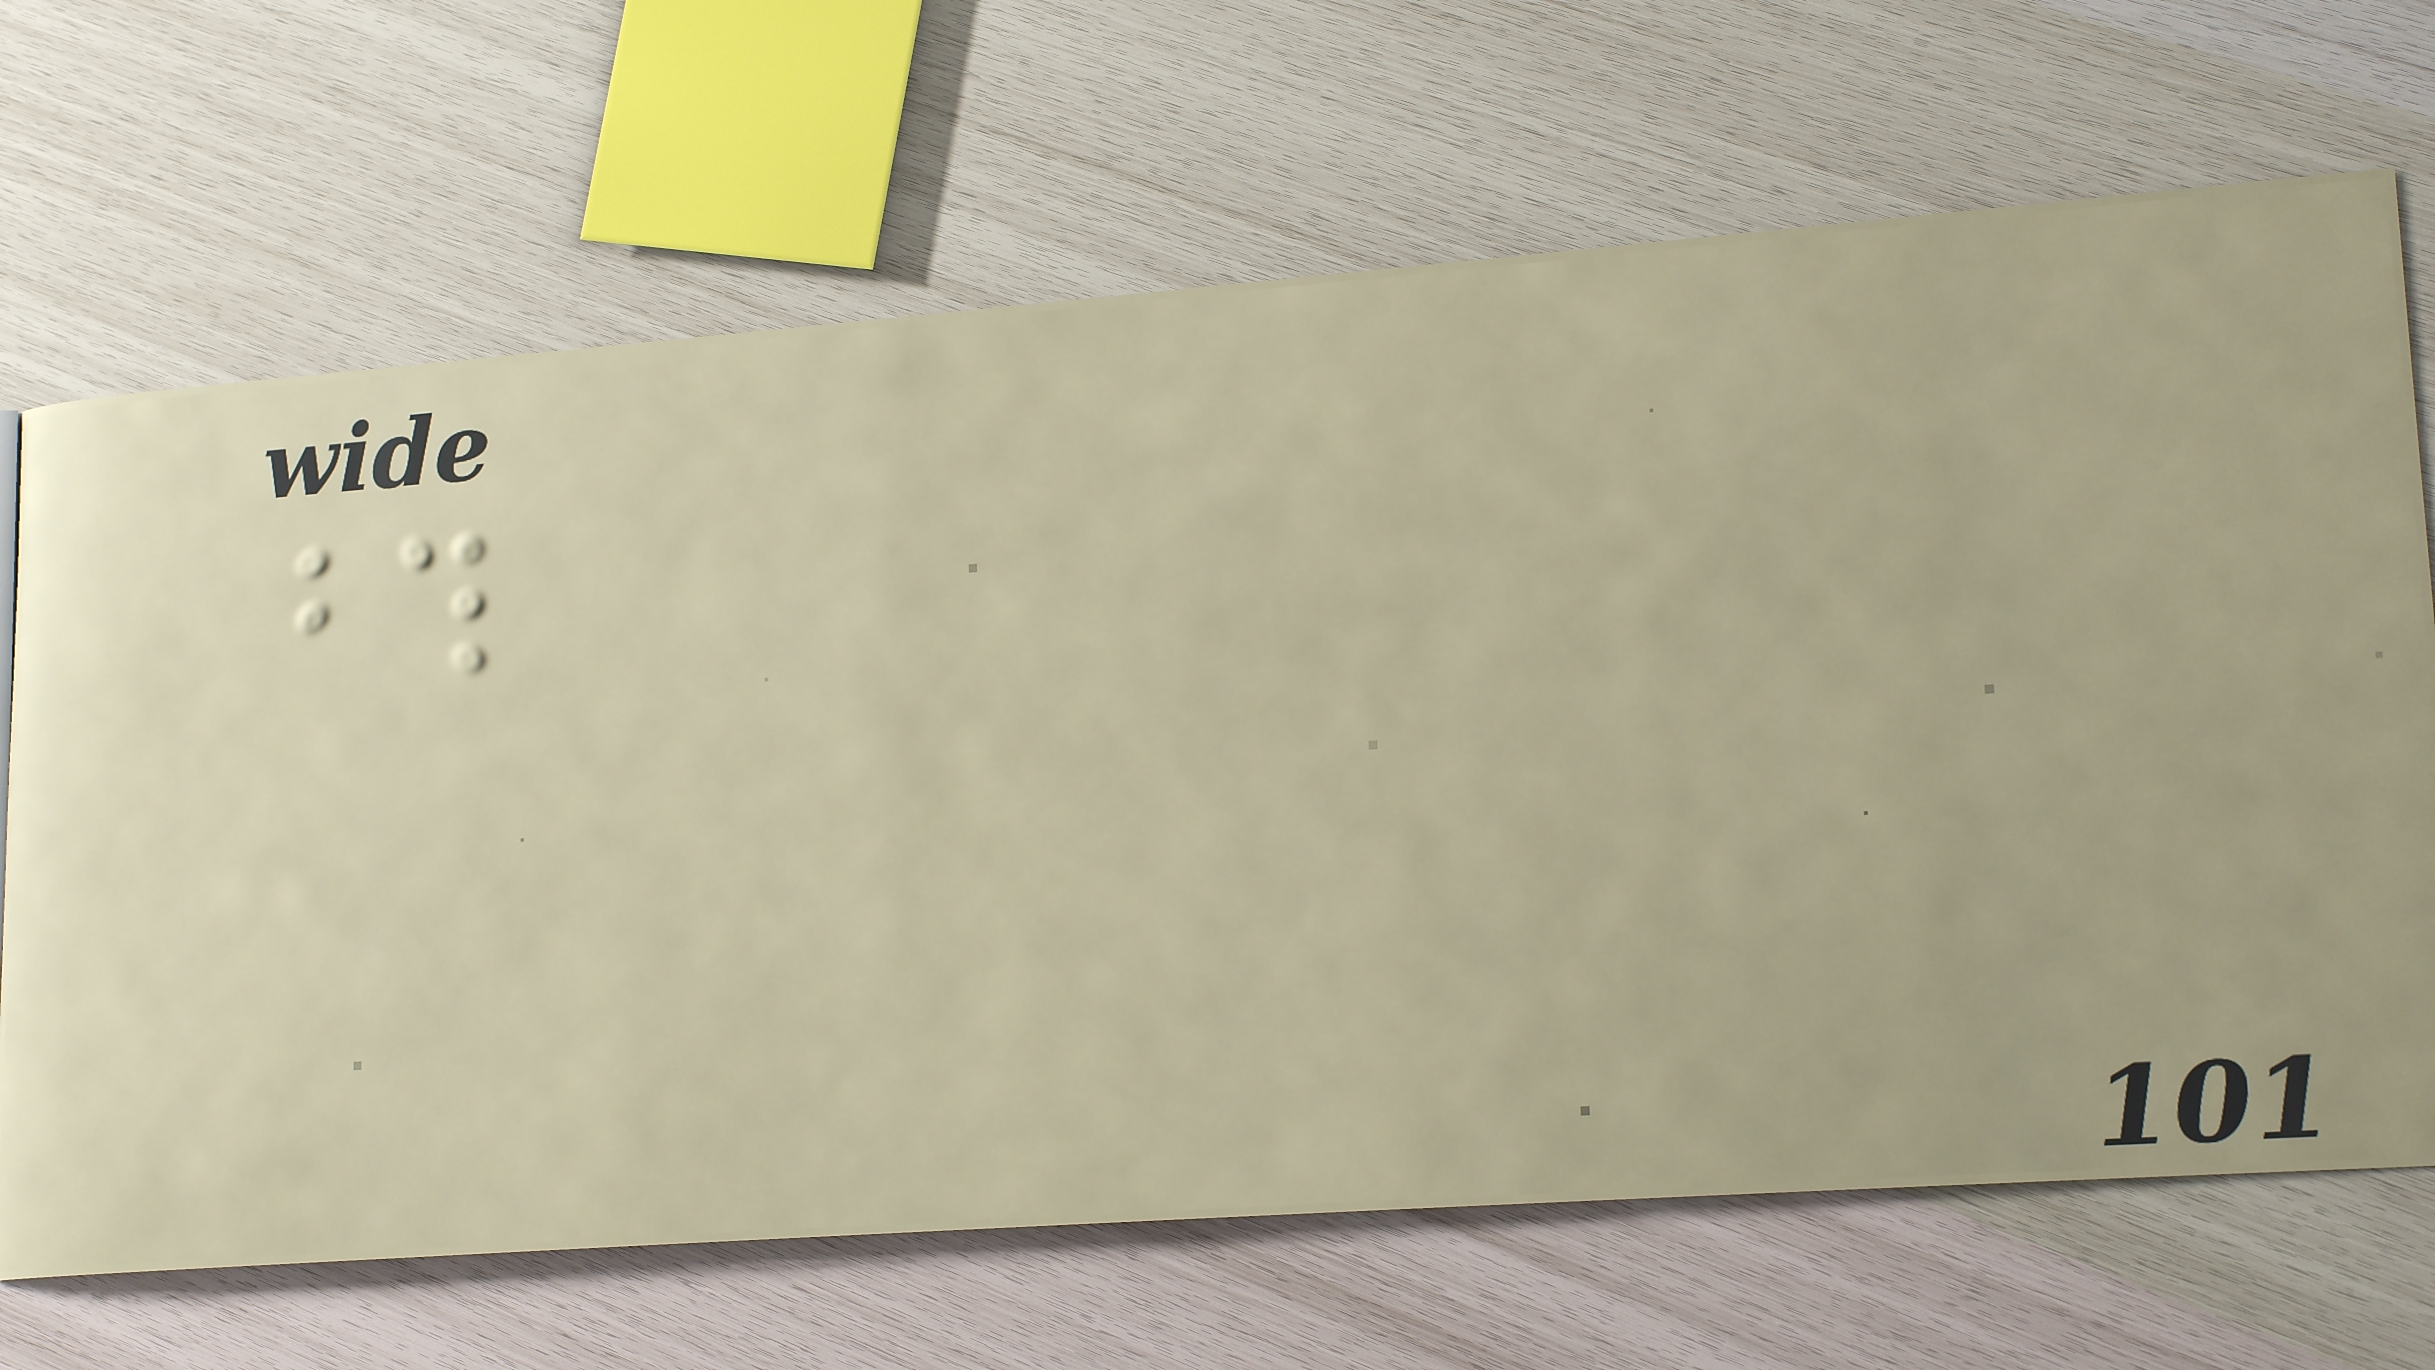those
